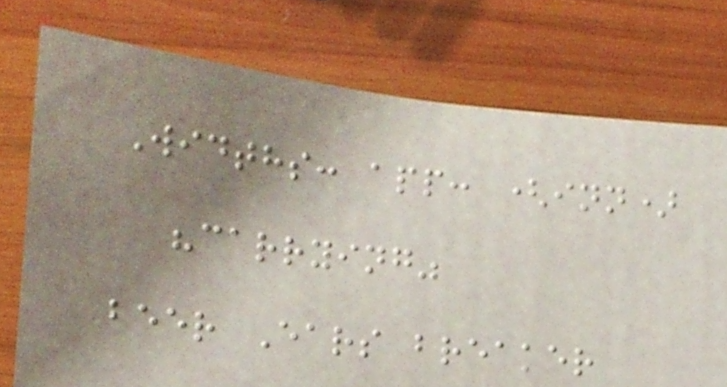Widths: app: (inn)
"carrying"
beer Ears breaker
